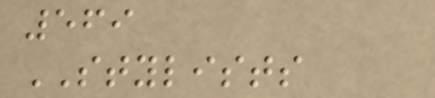569
STYLISTS
